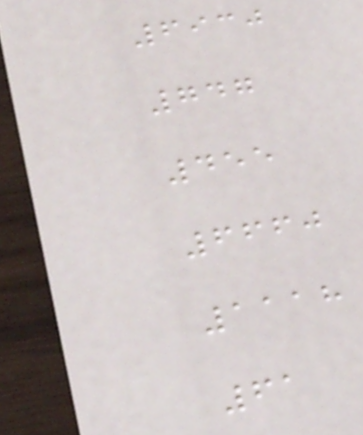6930
747
455
6660
1118
61
